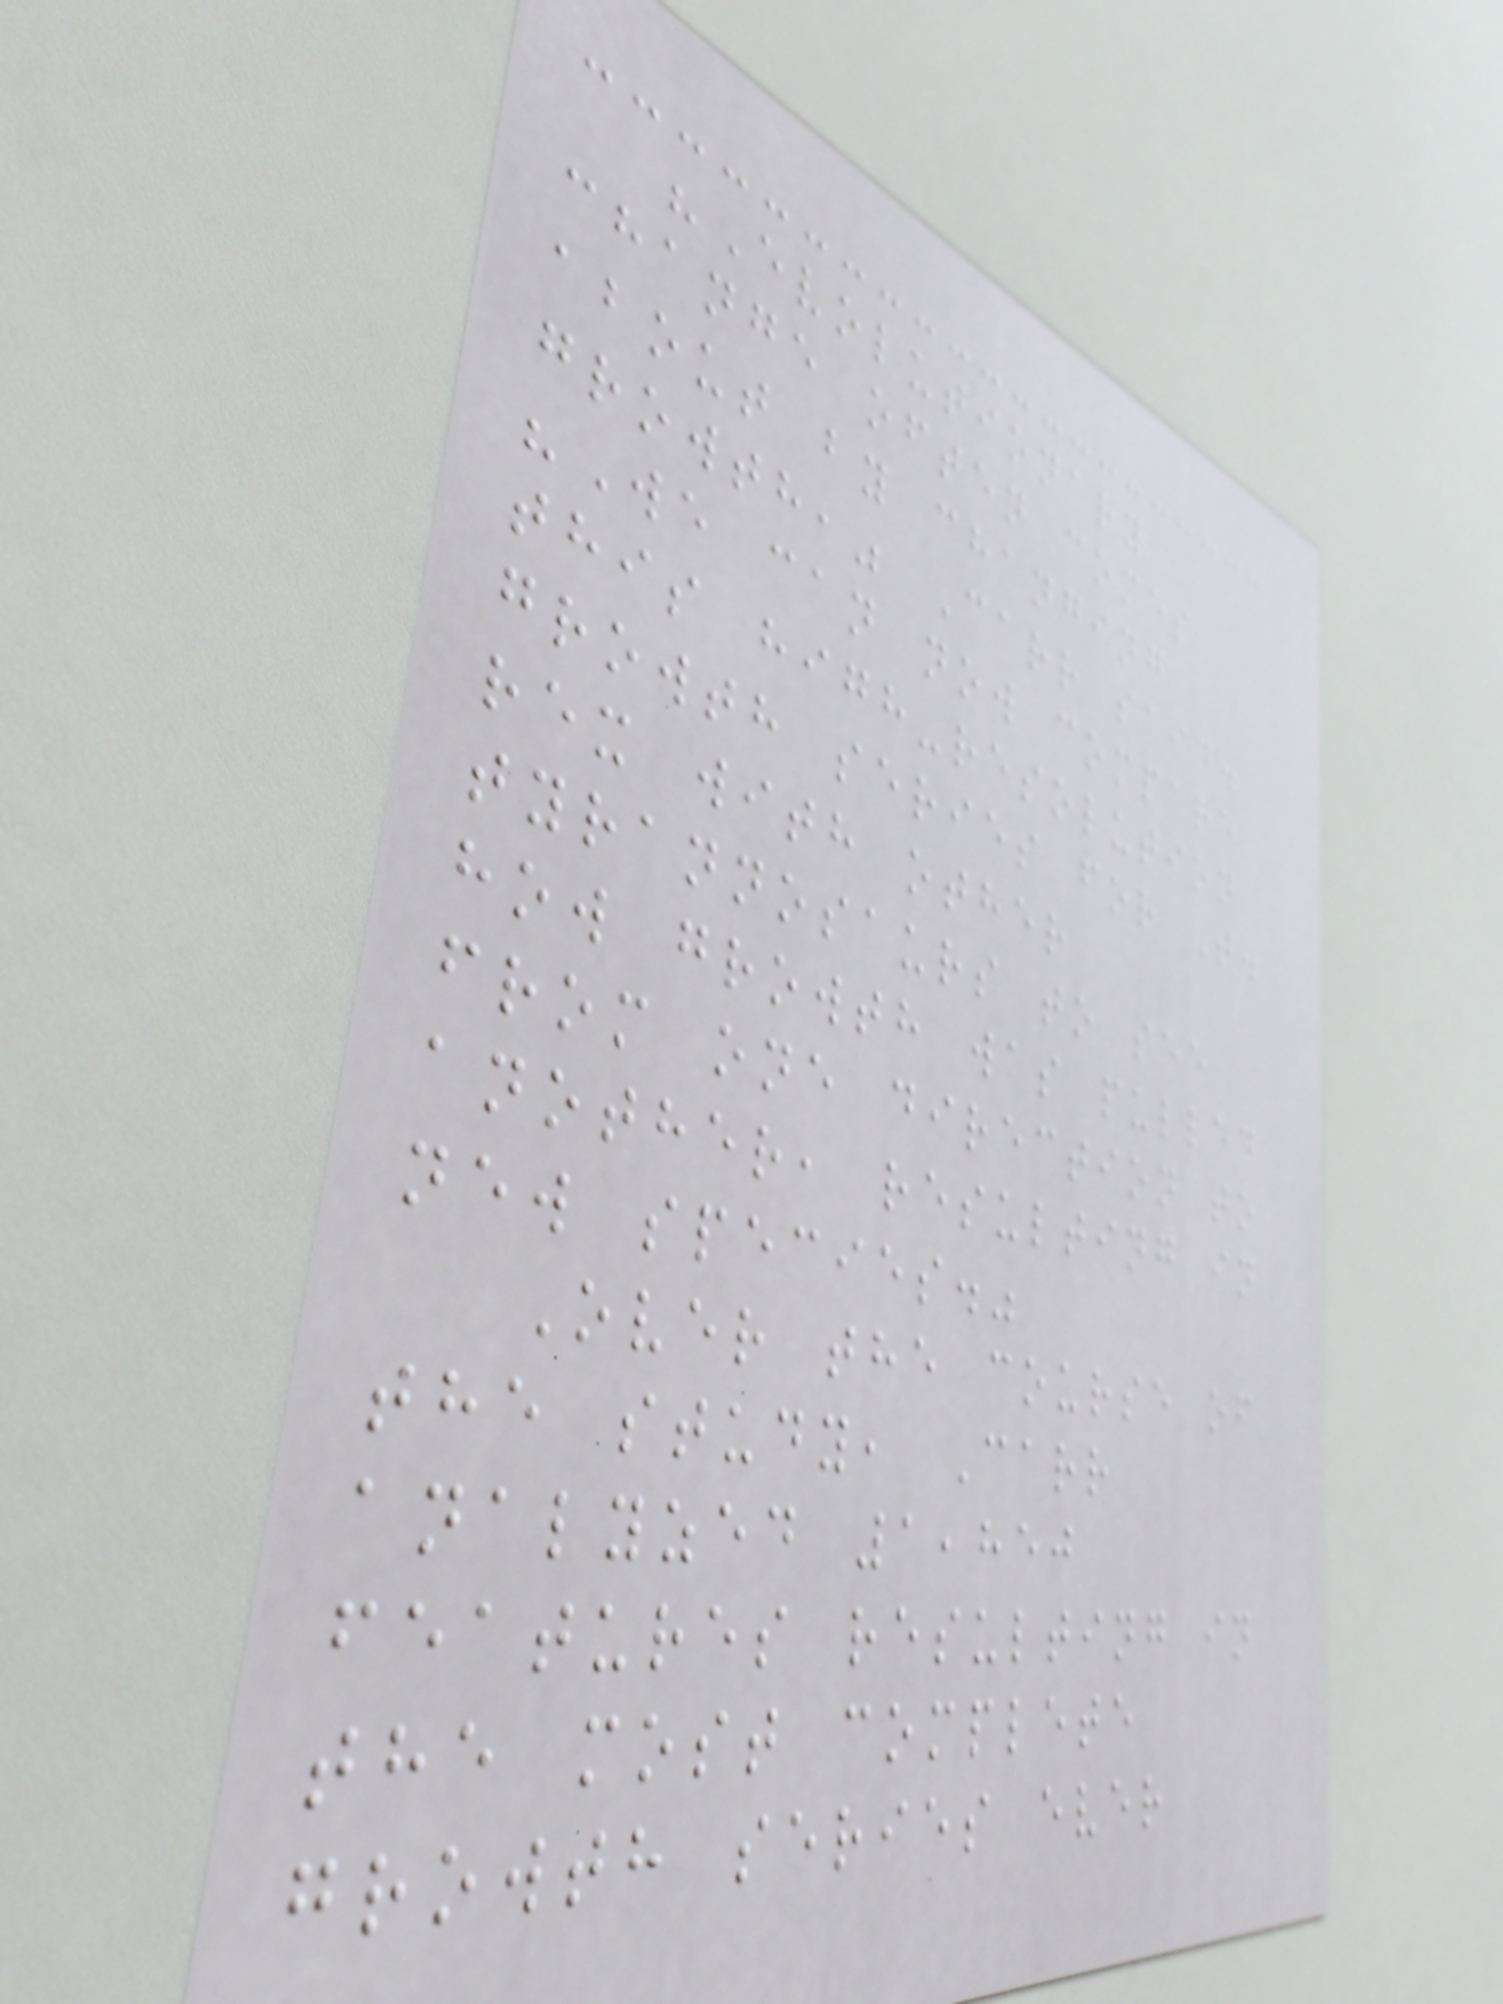"Evolutionary
change often comes
about by changing
growth," Carr said.
"We can now compare
this high-resolution
growth series for T.
rex with other
tyrannosaurs to see
how growth was pulled
from one direction to
another, resulting in
new species."
Over the course of
the study, Carr
analyzed 1,850
features resulting in
the most complete
growth series ever
